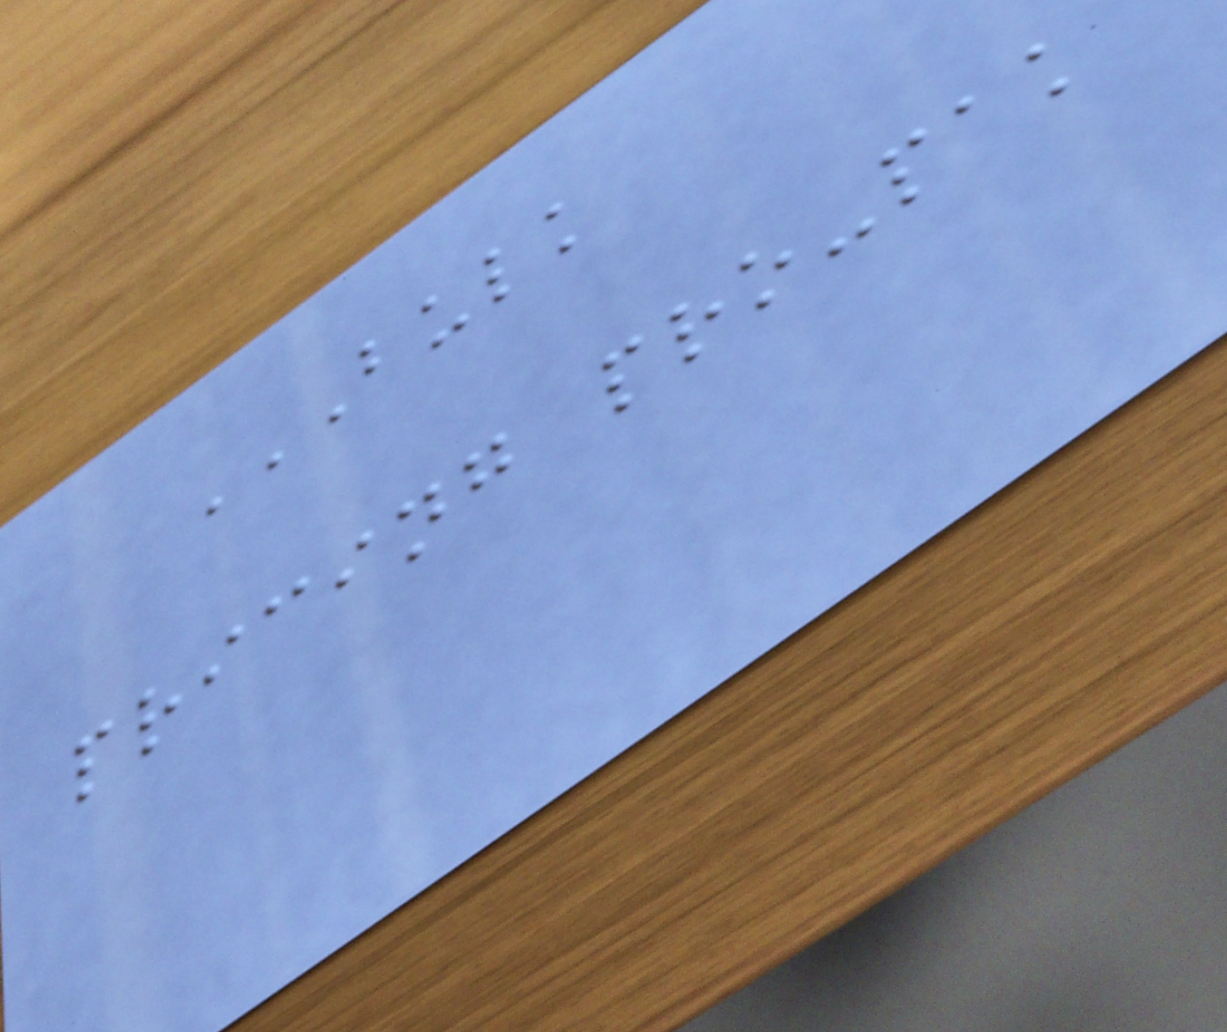BULK
PRICING PRO-PAK
